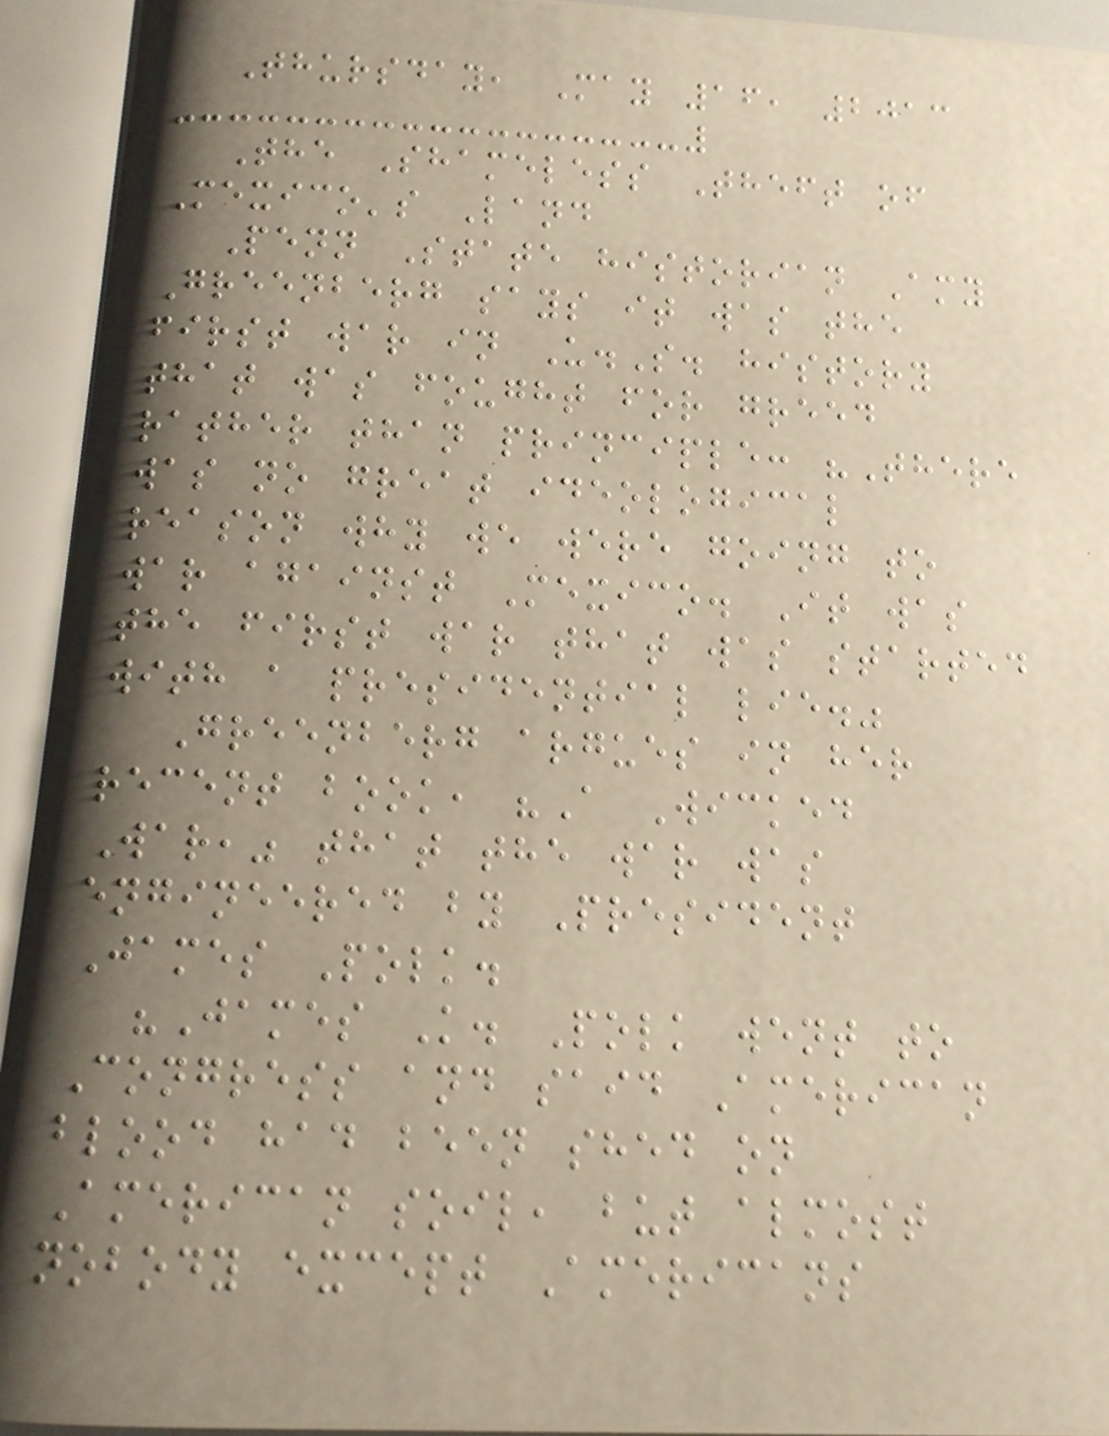Thursday, May 16, 2013
The Shameless Theft of
Mexico's Land
Penn State historian Amy
Greenberg says it was the
first war in U.S. history
that was fought for greed
rather than principle: "There
was no great ideological
reason why we were going to
war against Mexico. It was
the first war that was started
with a presidential lie."
Greenberg argues in her
recent book, "A Wicked
War," that the war was
engineered by President
James Polk.
"James K. Polk went to
Congress and said American
blood had been shed on
American soil, but almost
nobody except Americans
